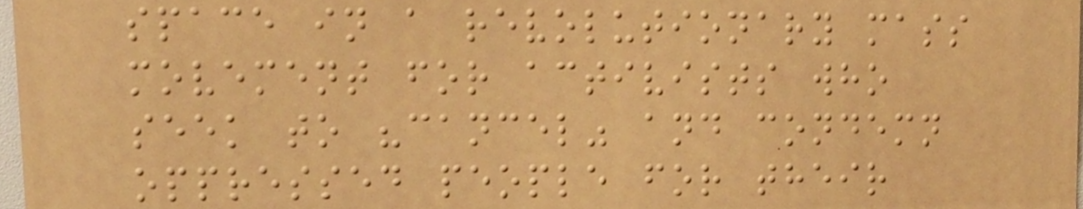space in a revolutionary mass
movement for activists who
seek to "cancel" and condemn
oppressed people for their
